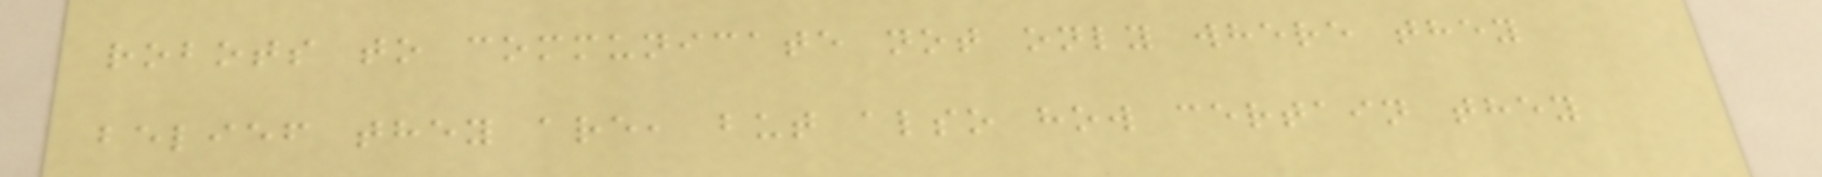robots to communicate not only where they
belief they are, but also how certain they
